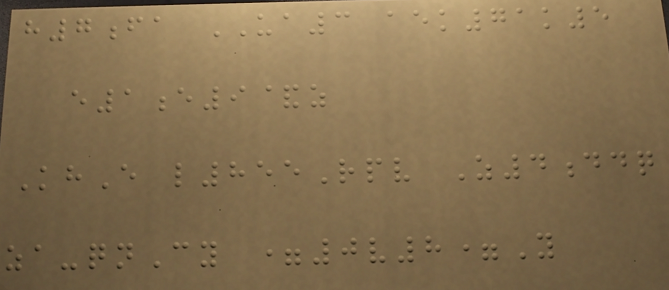h7fa UA3 aek71k5
e1e9&z
KhE l855Rpv Z4ddq
za-qnCy =0v8=Y
